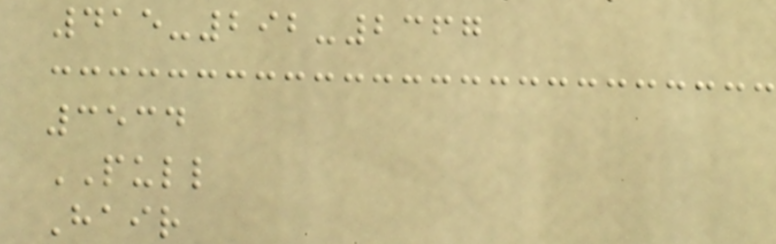415-292-2367
3534
PULL
Hair
